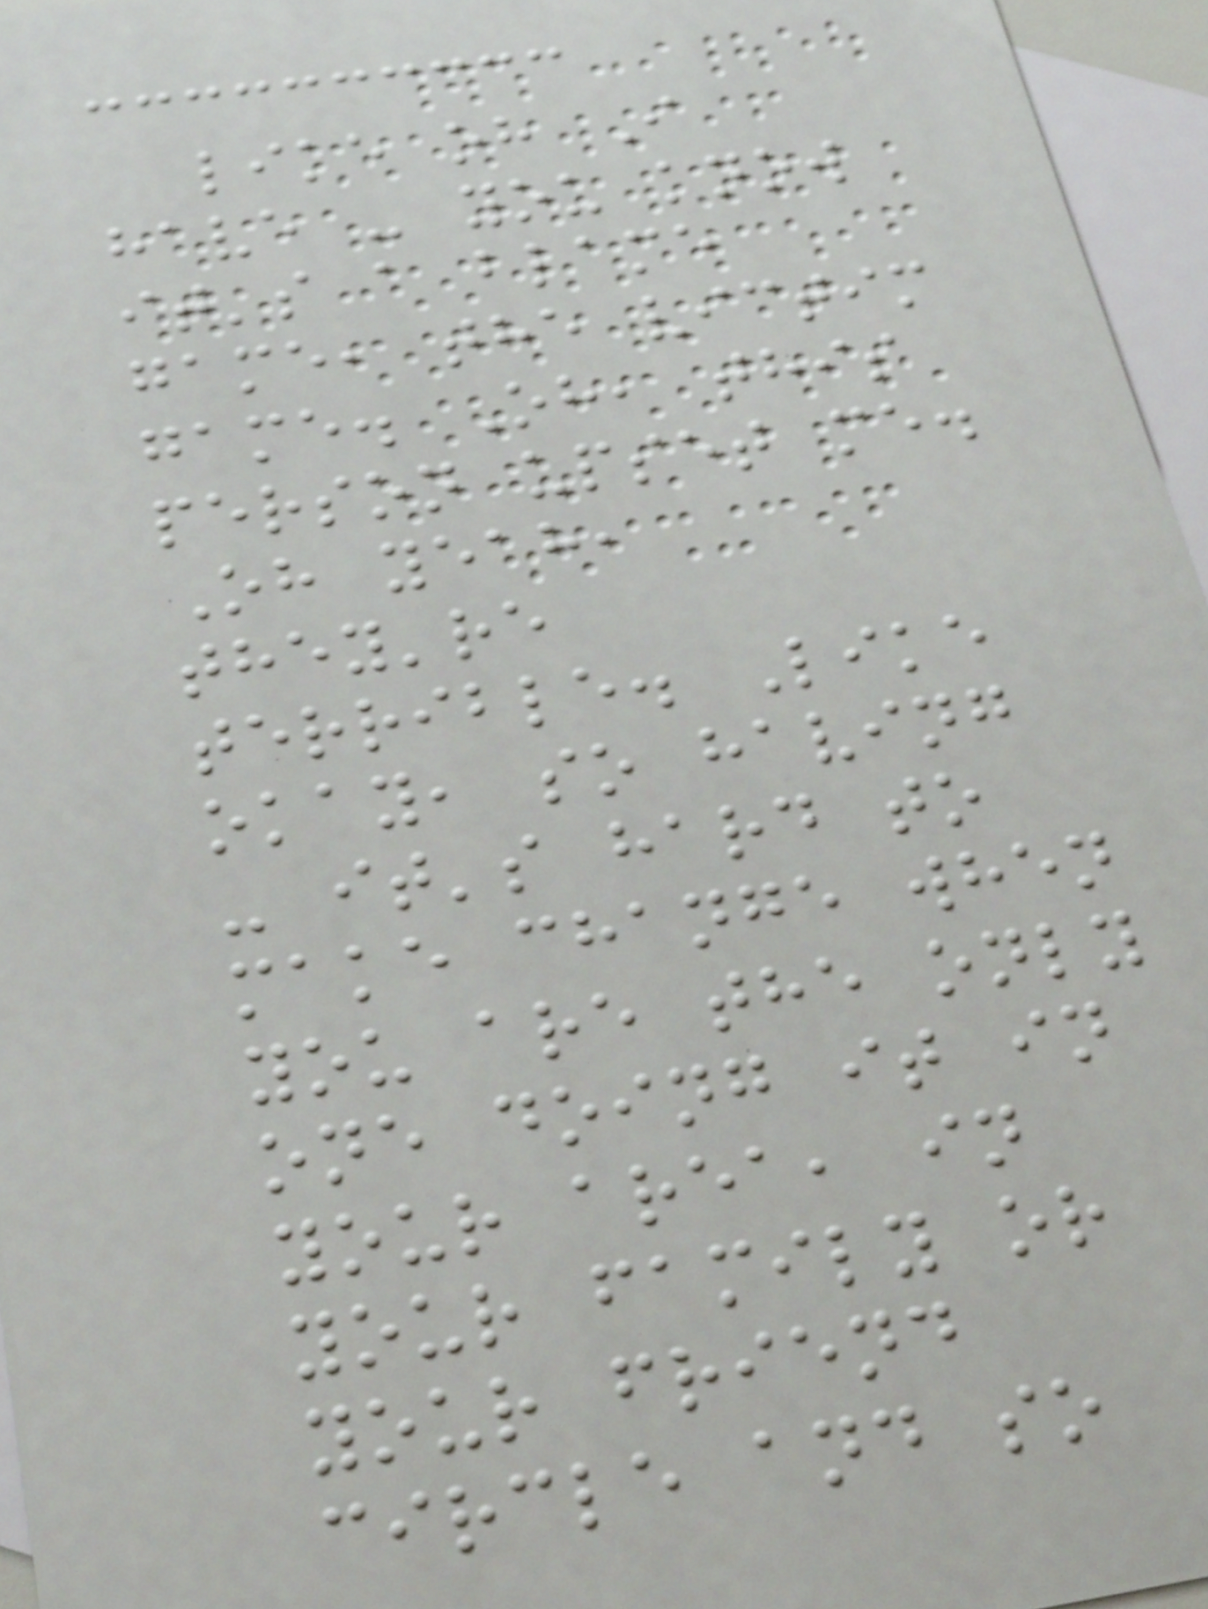like oh I
have - you know
it's a blame
game, the victim
game. Oh, this
person upset me.
Oh yeah,
they're
terrible. Like
okay, so having
- it's hard to
make change when
you are the only
one doing it in
your area, in
your family or
your friend
circle and so
